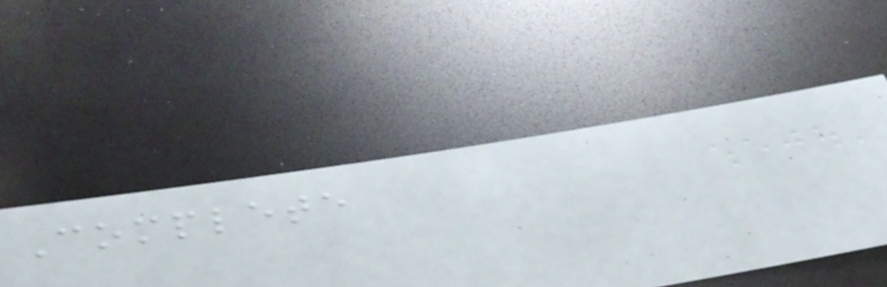Complete
